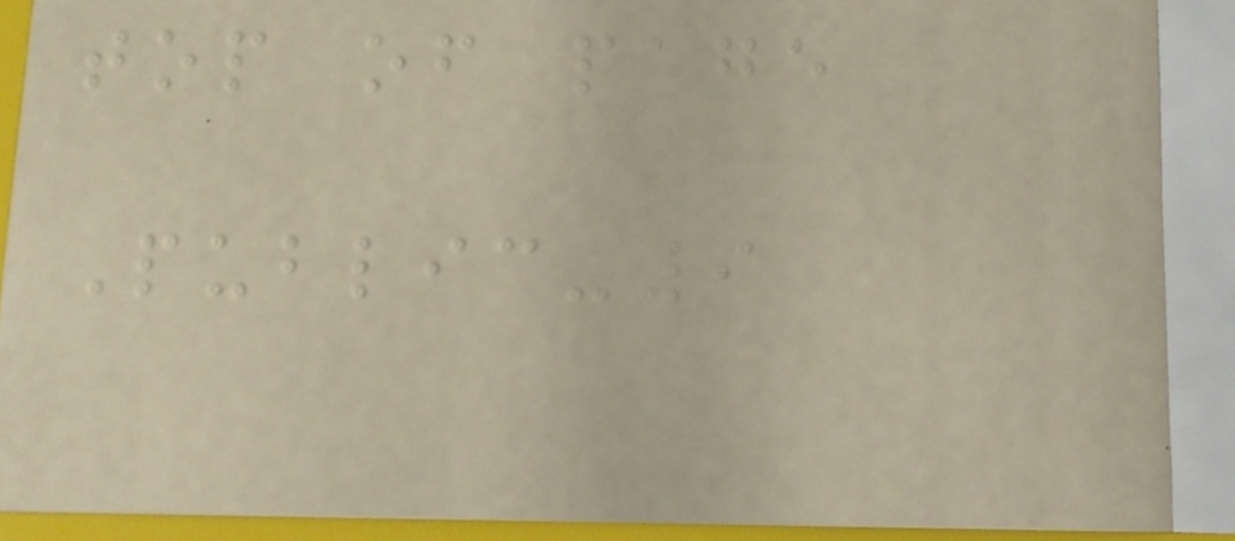top of page
Public-9
